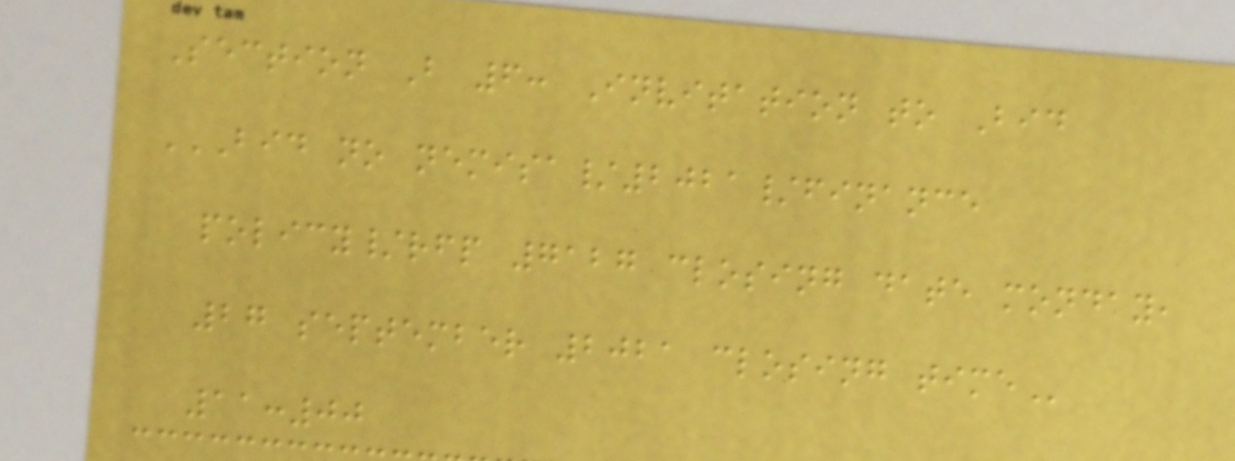Section B 6: Invitation to Bid
BID NO NEMISA/2021/FINANCE
POLICY/RFP 7127 CLOSING DATE MONDAY,
27 SEPTEMBER 2021 CLOSING TIME
11:00
